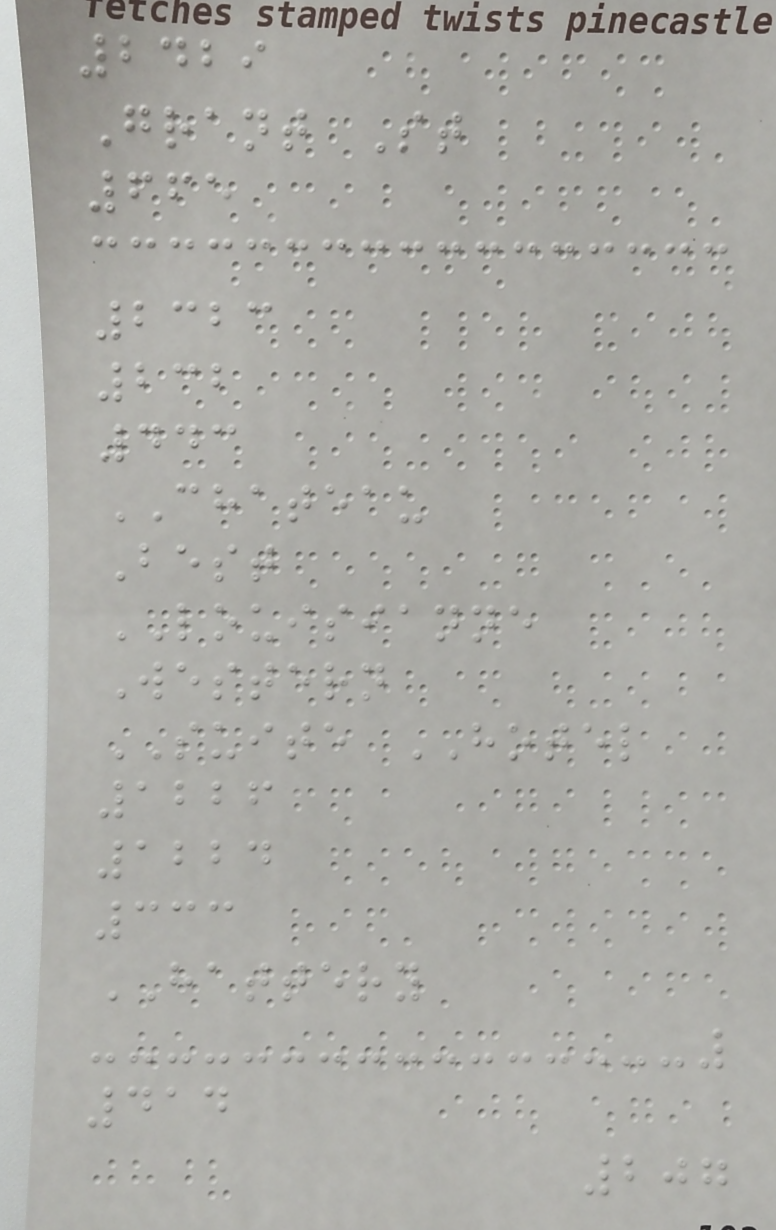2429
Grant St
665
2323
232
443
CHATEAU
Best
LOUISIANNE
Western
SUITE HOTEL
1226
1224
333
HATTERY
414
207
